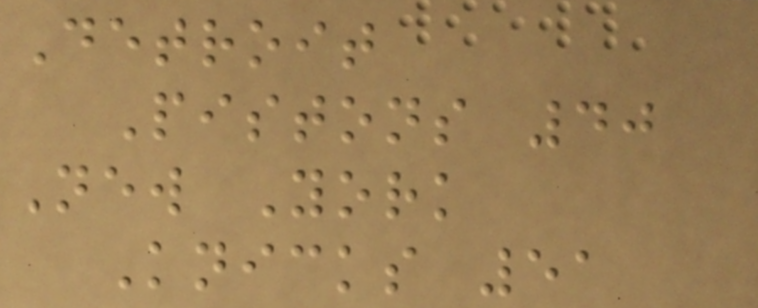Detroit
Pistons 40
New York
Knicks 51
